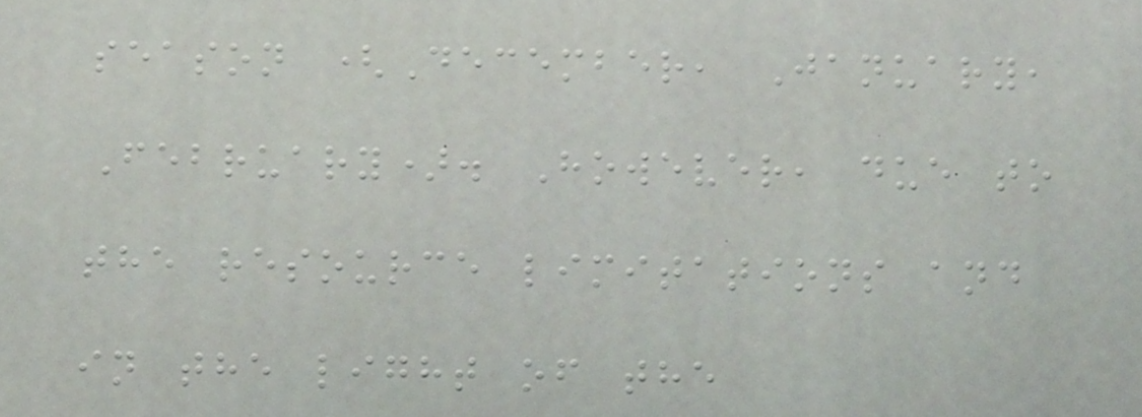season (December, January,
February). However, due to
the resource limitations and
in the light of the
